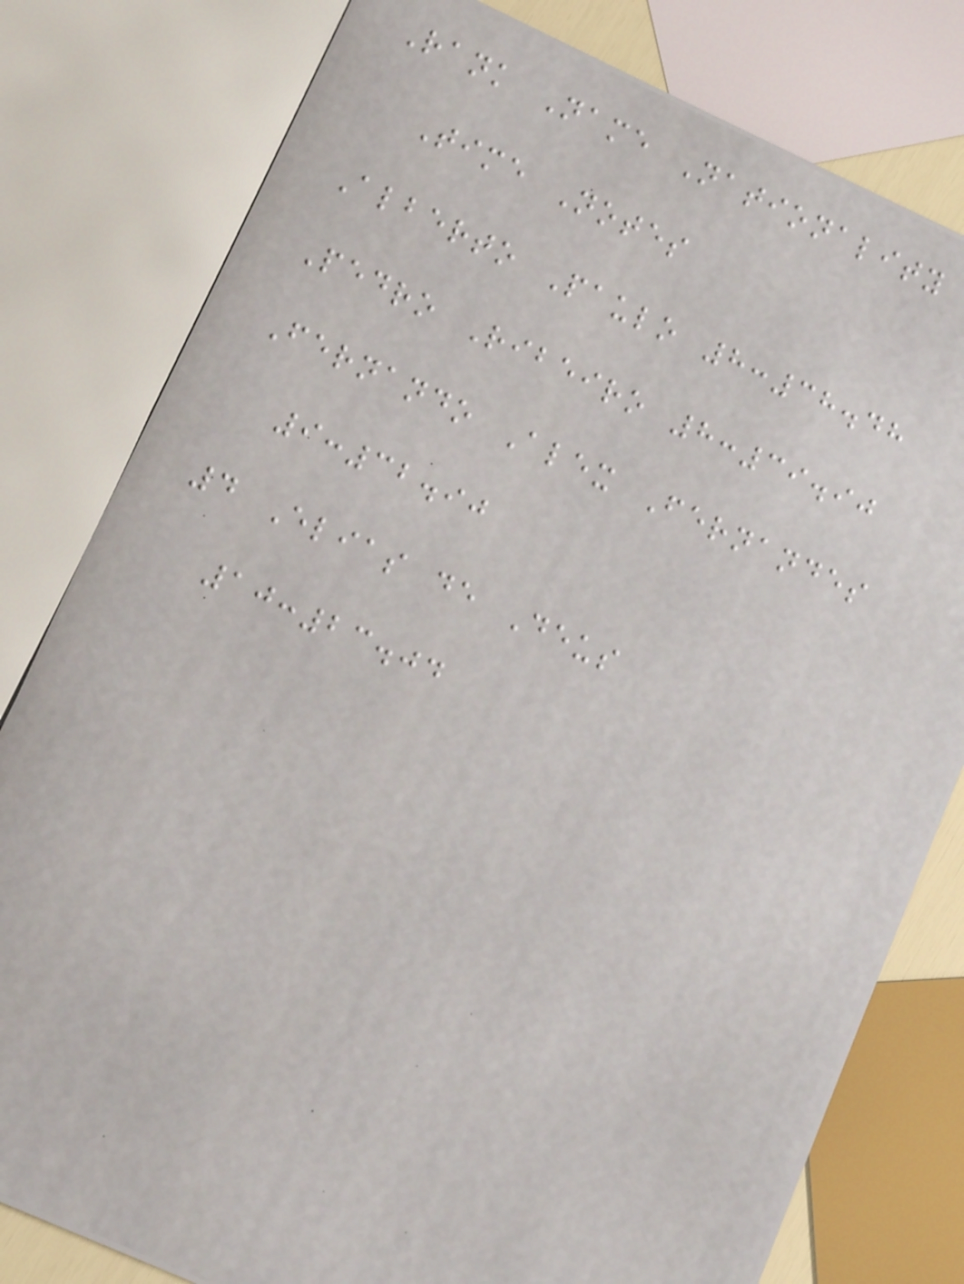Rank Name Nationality
Time Notes
Alberto Paulo 8:38.48
Pedro Ribeiro 8:39.90
Fernando Alex Fernandes
9:32.90
4 Elias de Deus
10:23.04
